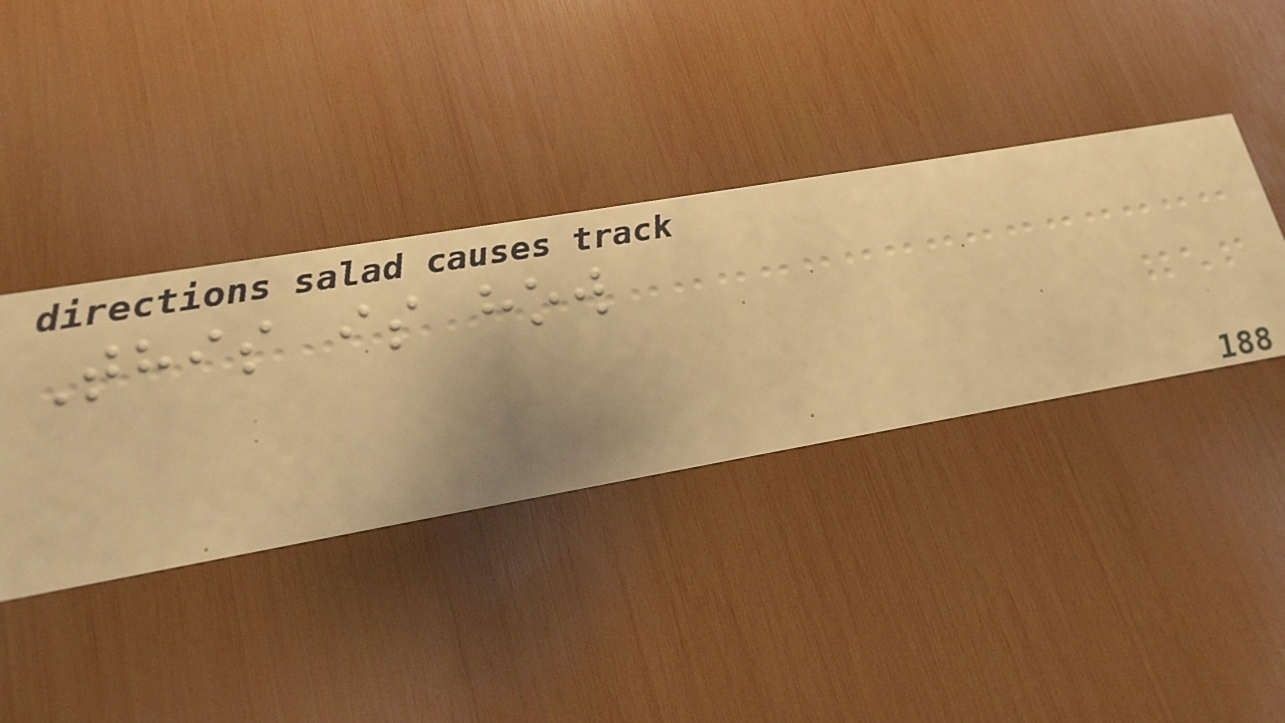This is how
